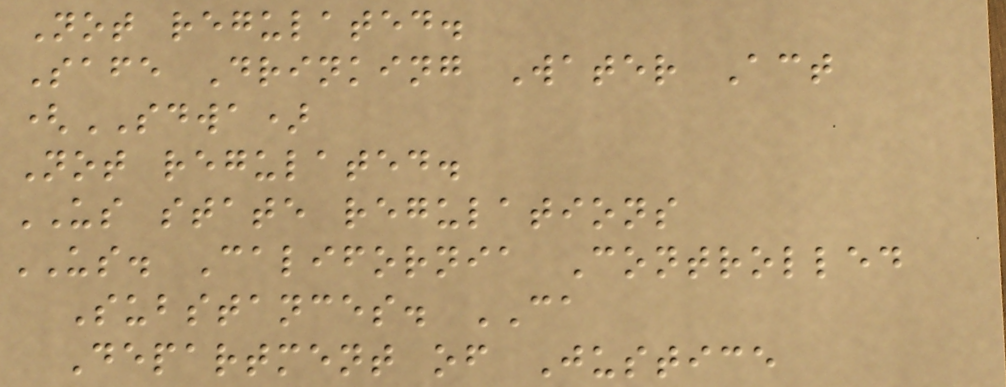Not regulated.
Safe Drinking Water Act
(SDWA)
Not regulated.
US state regulations
US. California Controlled
Substances. CA
Department of Justice
